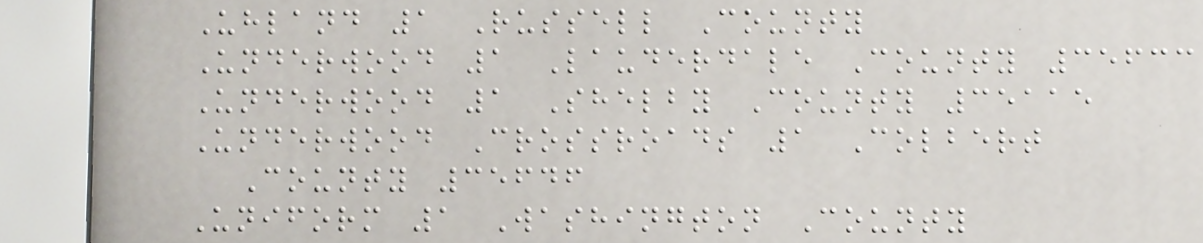Uhland 1 Russell County
Underwood 1 Lauderdale County 35633
Underwood 1 Shelby County 35115
Underwood Crossroads 1 Colbert
County 35646
Uniform 1 Washington County
